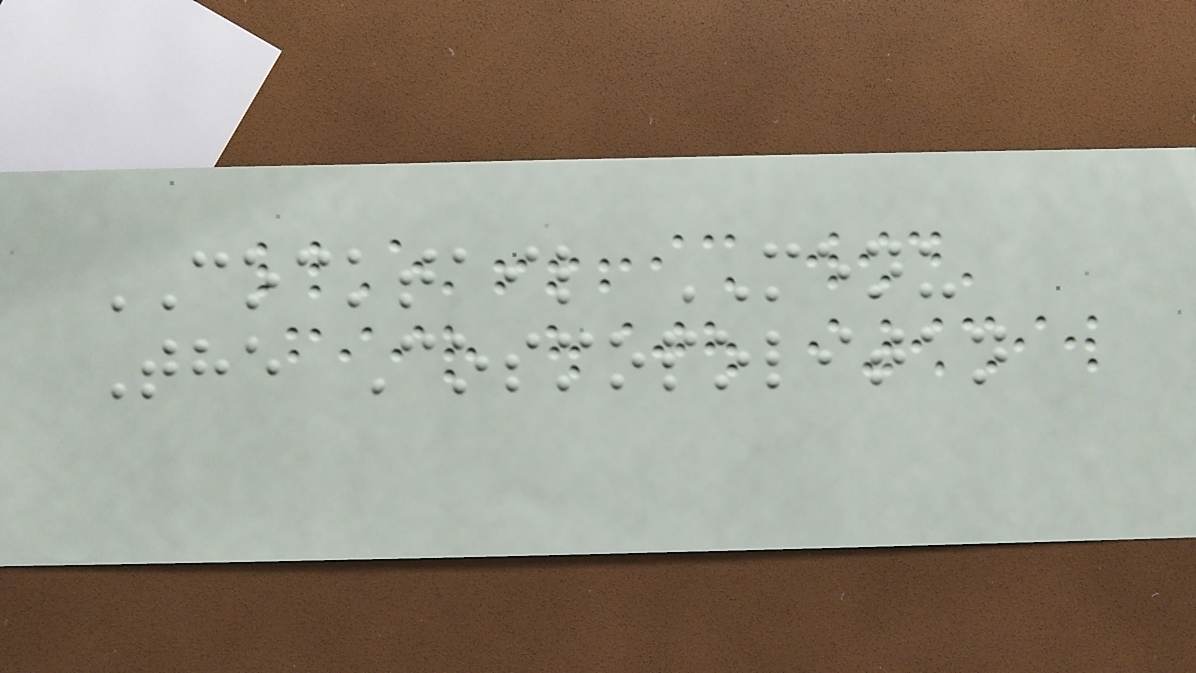COCKTAIL MENU
The Cosmopolitan
